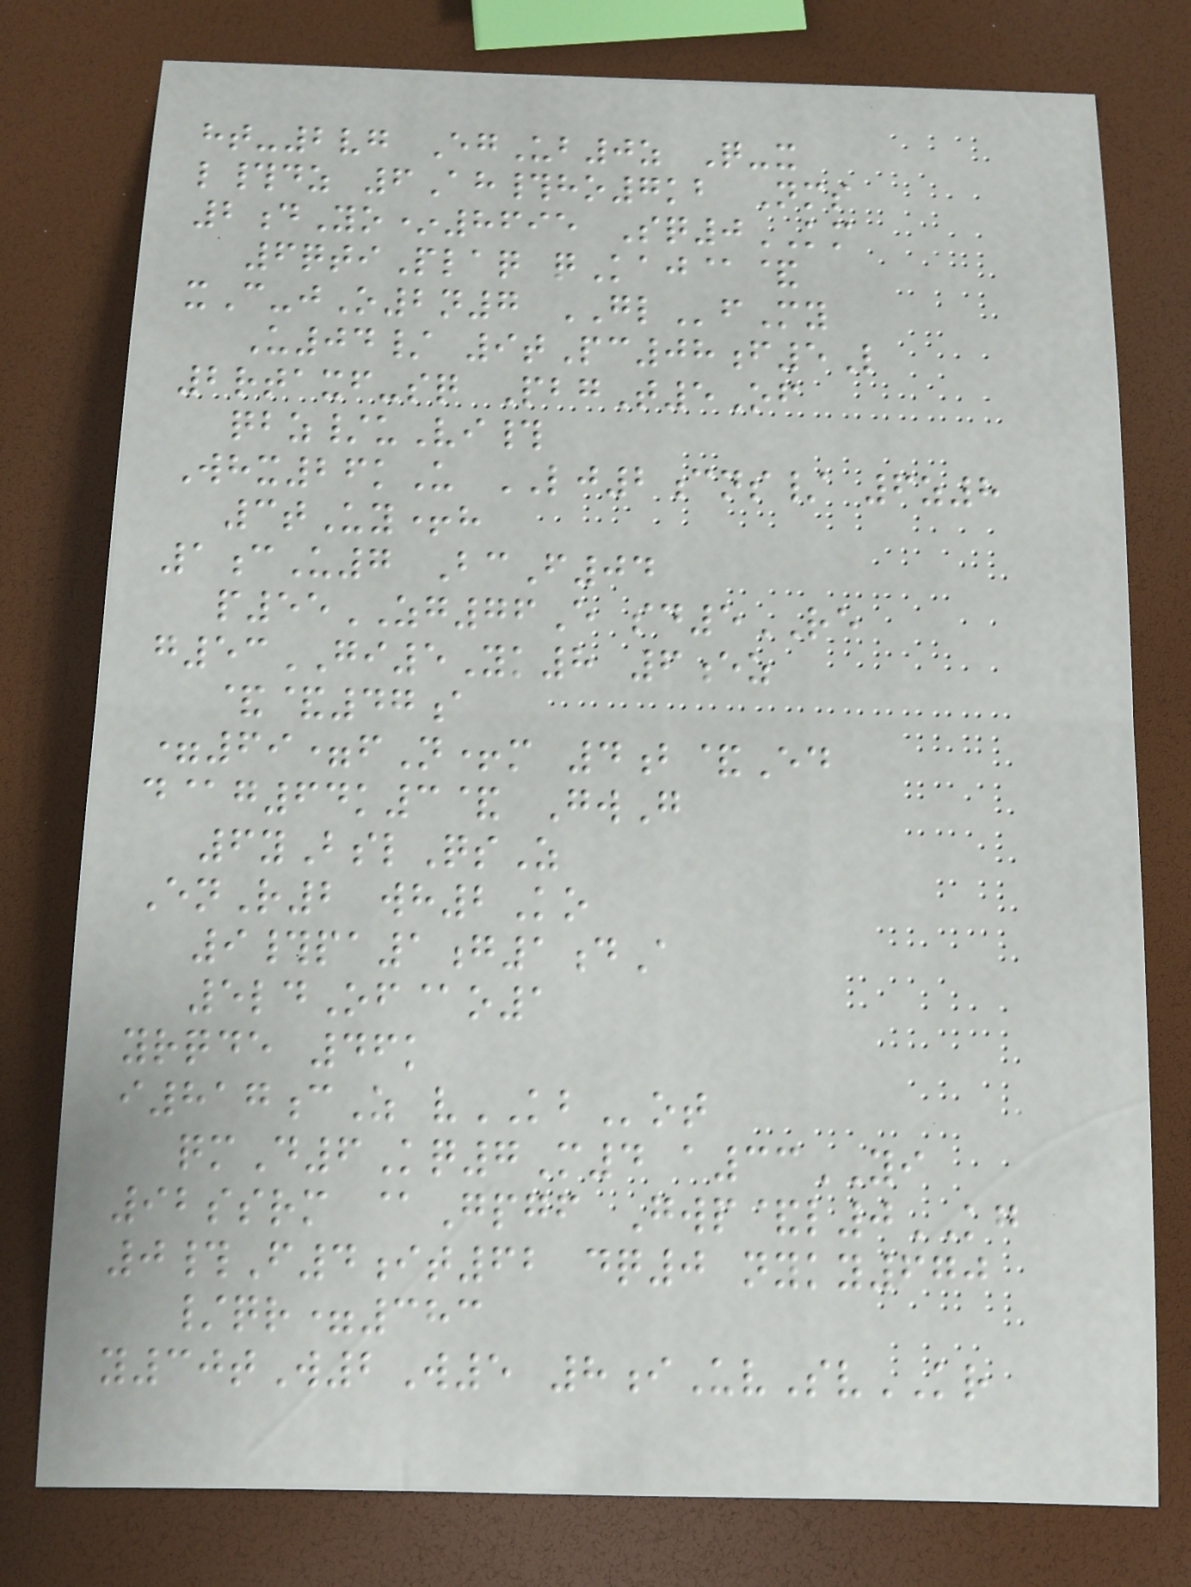ht-2vg EgUb0z Q-x
l#dz 6Ah#ho7kb Nms
2dYo*8695 Sq0KM
6qtiPlaq qKaj@&
xC-jO2n7 GLfMy
U04/ 9tPc08f5L
2rtaxf-sq PbgT5Of
qbz/uVi#
Whx26kU LJ2cns/ 6z8
3tUy+h
1cU7 BcF04
p55ZG76E sd5RE
g53GI5Yk8 6ez
&&47a
=69=fN+m 4b&Ed
d@g64k3& GwG
6yBslQsZ
EnR2 wh2Ko
9#pa1g1dA
5ldOf@o1
yrqde 46k
i817cZ vKBot
qmD6Kq7M4 a33YI
92ssrm @Gpgf Gwp&l0KG
0#F4it62 dq0 nyky670
/qr=383
y30tW2W5 8iUvSvKR
